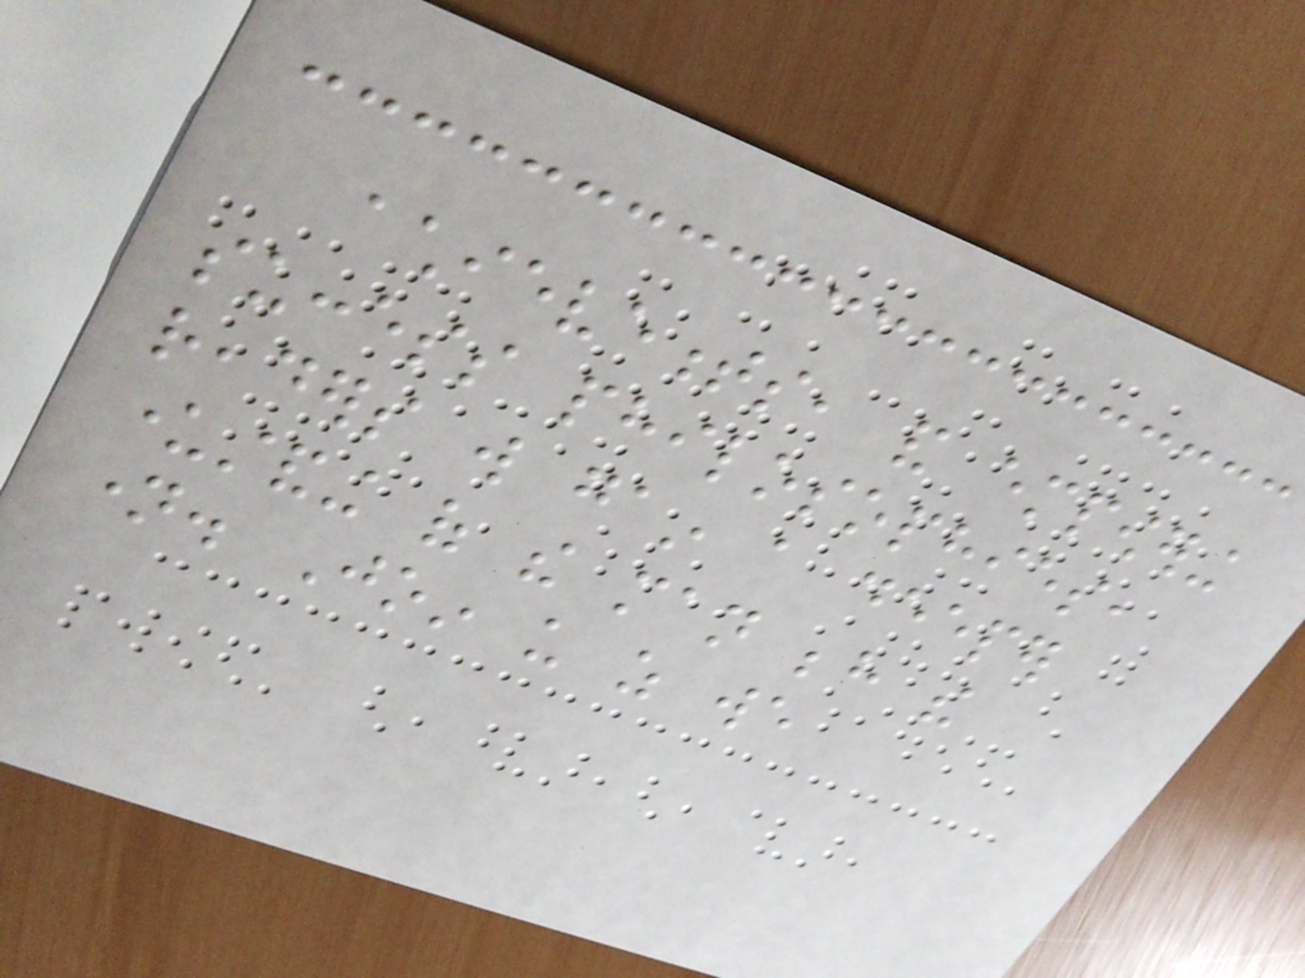achievements, and empowering
success philosophies,
readers will gain a deeper
understanding of the man behind the
name. Join us as we
